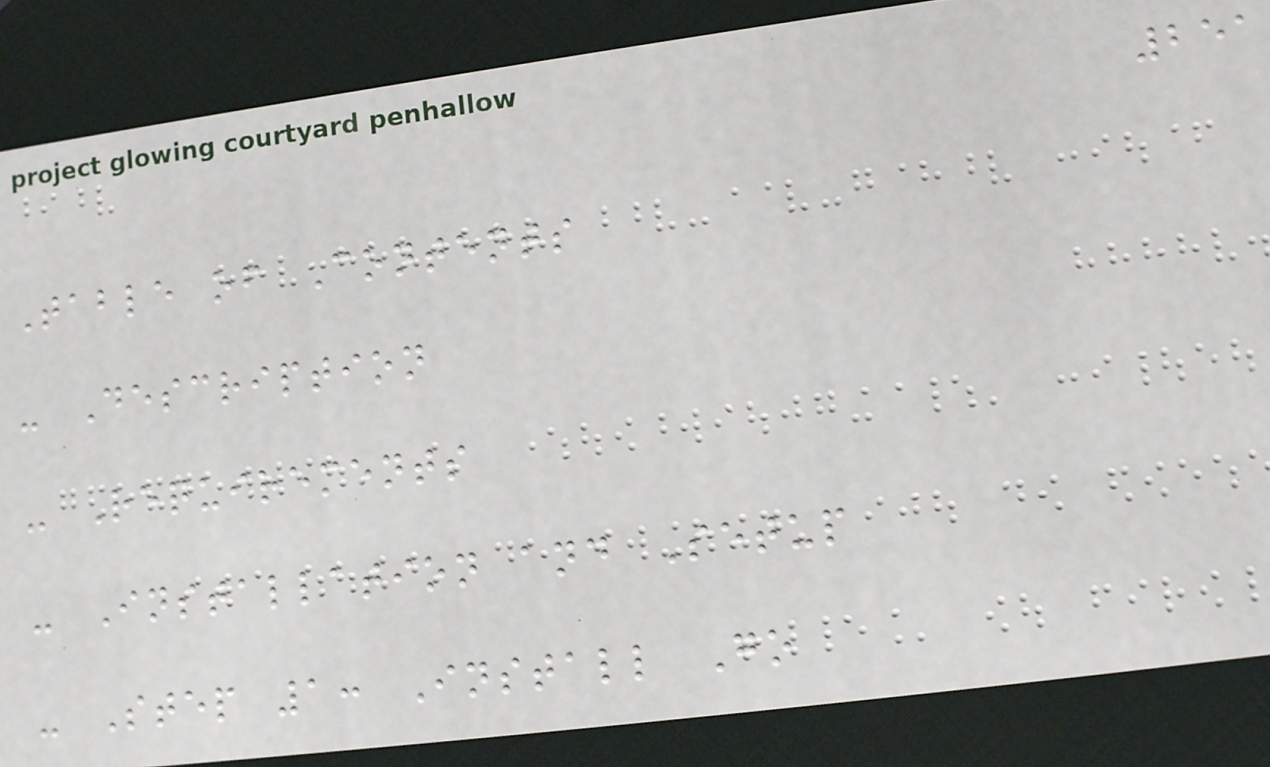251
Table of Contents
- Description
- Requirements
- Installation and Setup
- Step 1: Install Go
